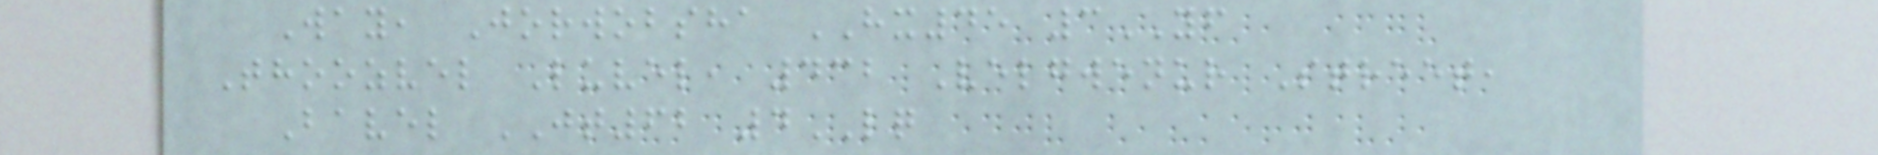Way, Jorwobsha HX45 3YF
Thoozvel Luvel, 432 Velgwenur Street,
Bavel JT62 4LQ
